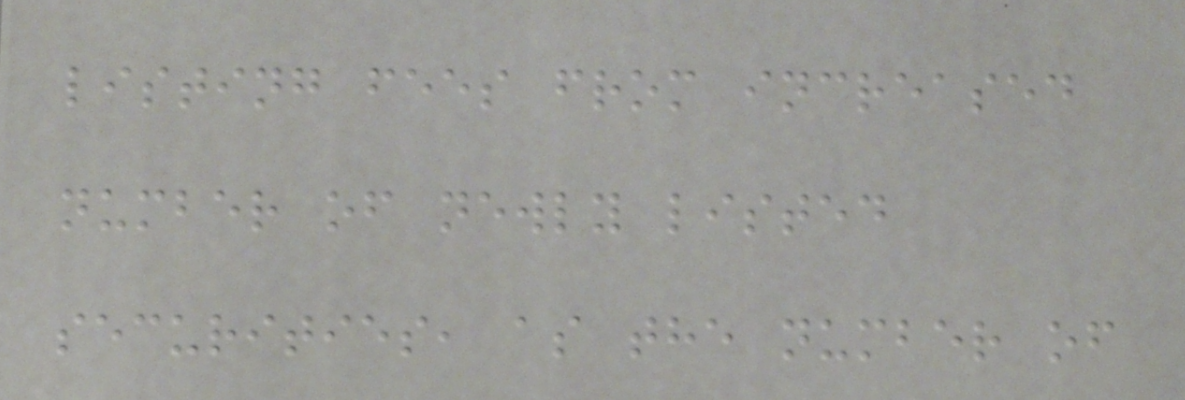listing fees from increased
number of newly listed
securities, as the number of
